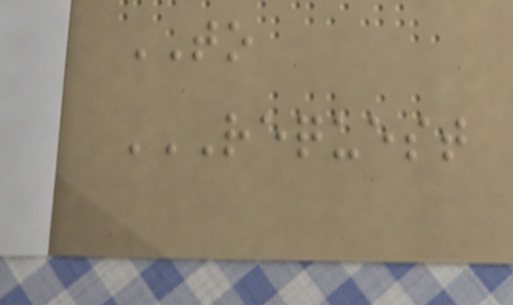TO
REQUEST
